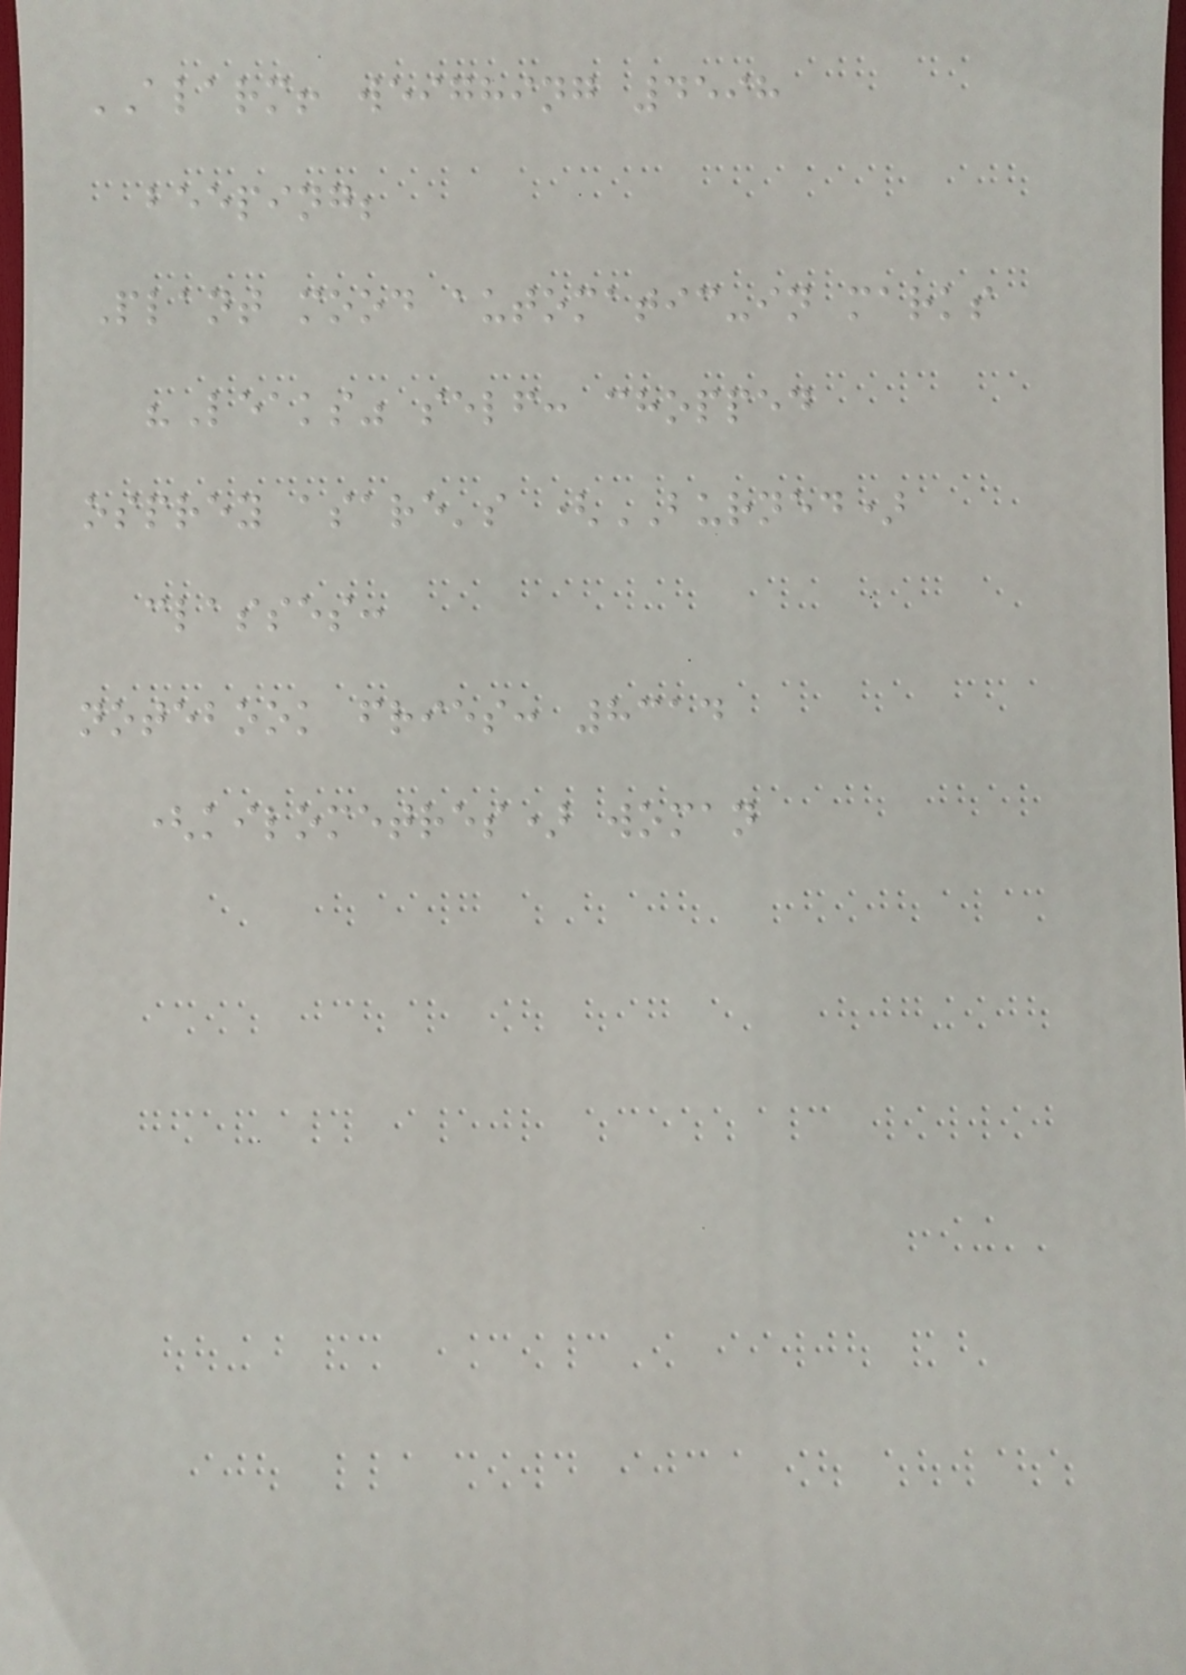ALARM! weighing 4598
beeping;
Plant mood automatic-in marks
"Leaks" self: chopped
osprey asare's (BURNED)
classes:
notebook fries: 8314
(kilometres) woman
